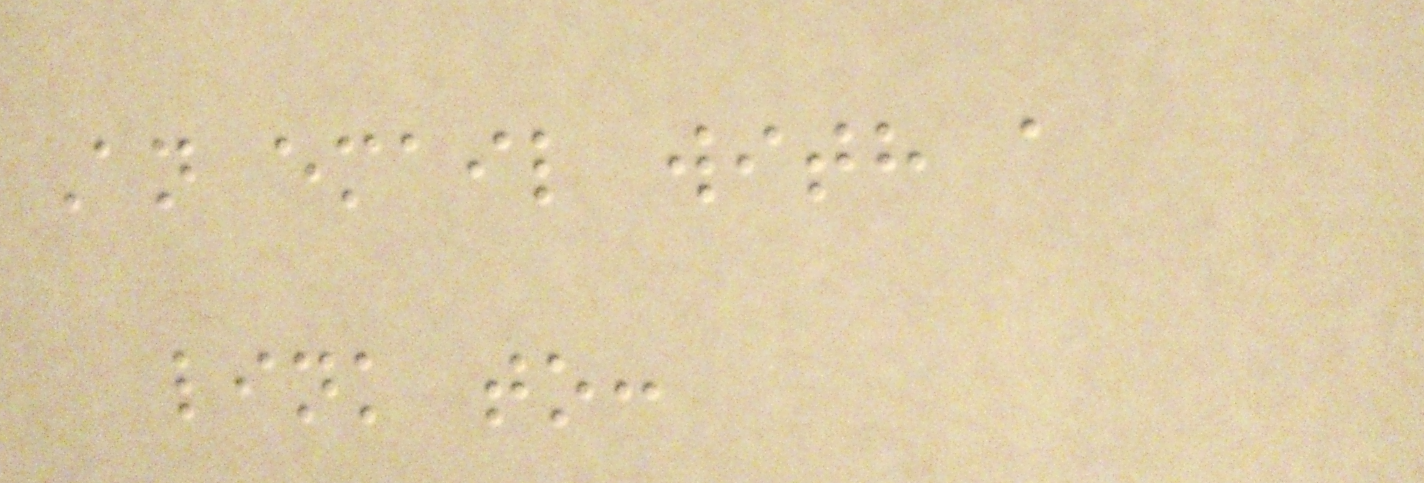An email with a
link to:
